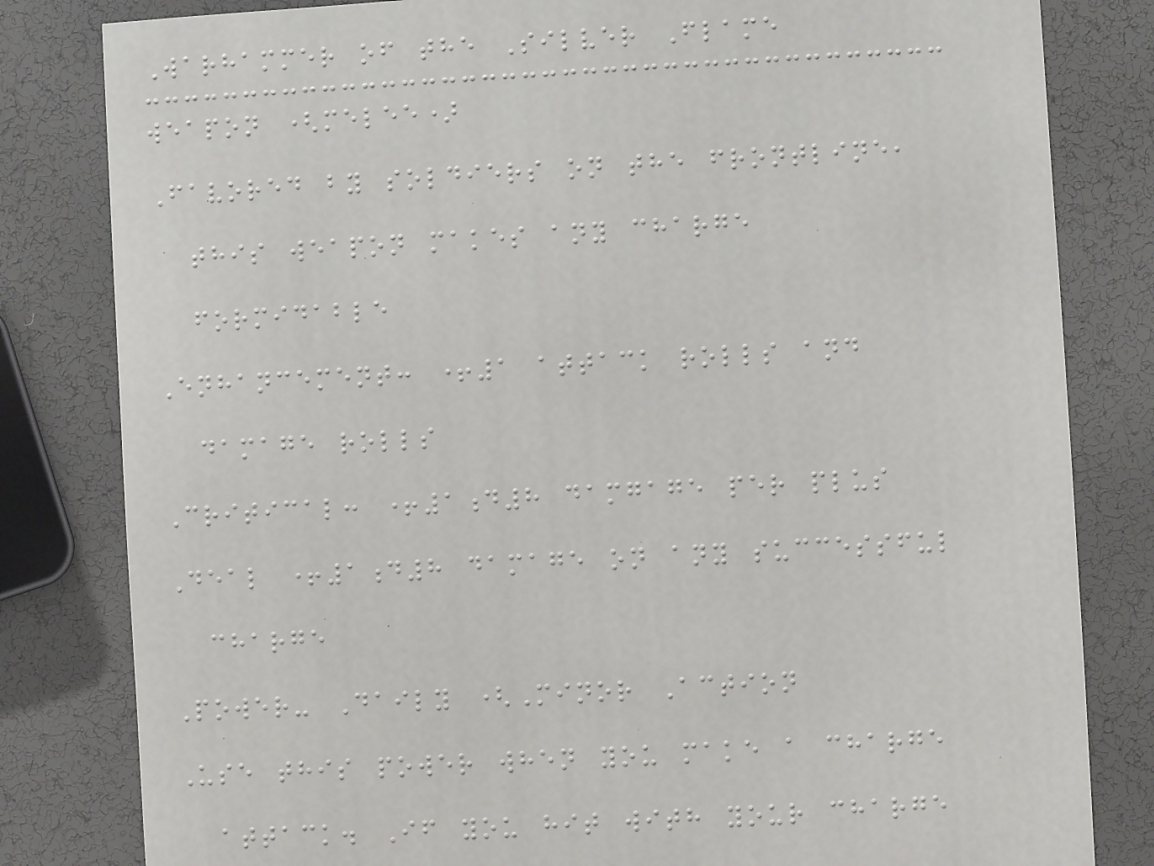Warhammer of the Silver Flame
weapon (melee)
Favored by soldiers on the frontline,
this weapon makes any charge
formidable
Enhancement: +1 attack rolls and
damage rolls
Critical: +1d8 damgage per plus
Deal +1d8 damage on any successful
charge
Power- Daily (Minor Action
Use this power when you make a charge
attack. If you hit with your charge
